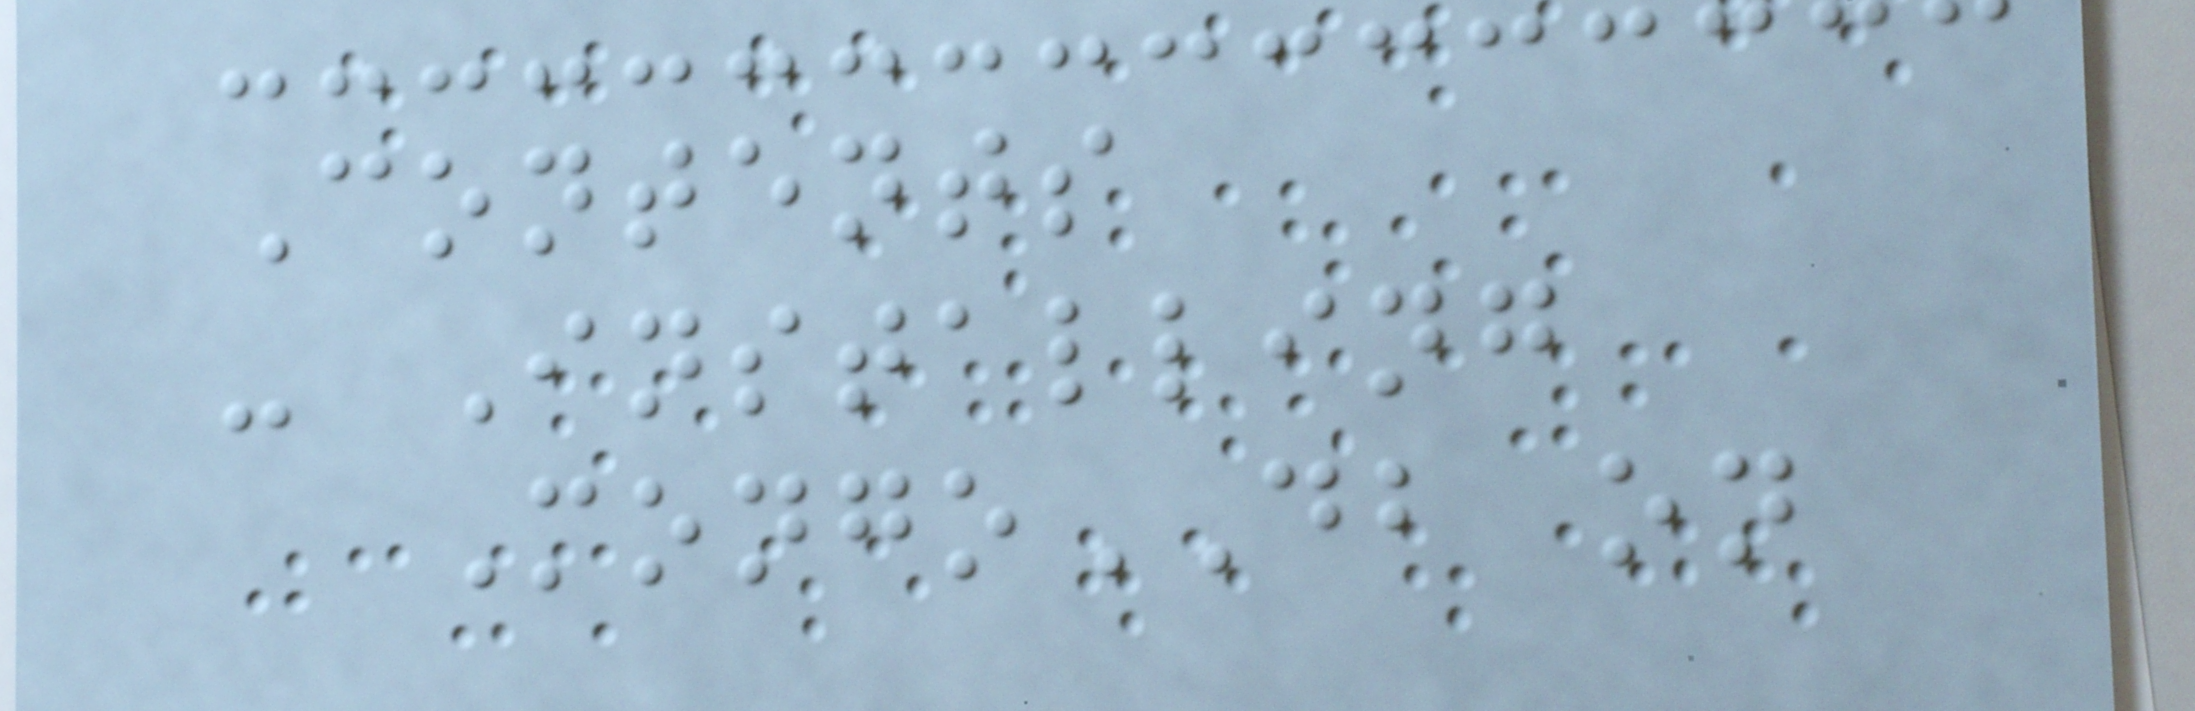Contents
- Installing
MongoDB on
